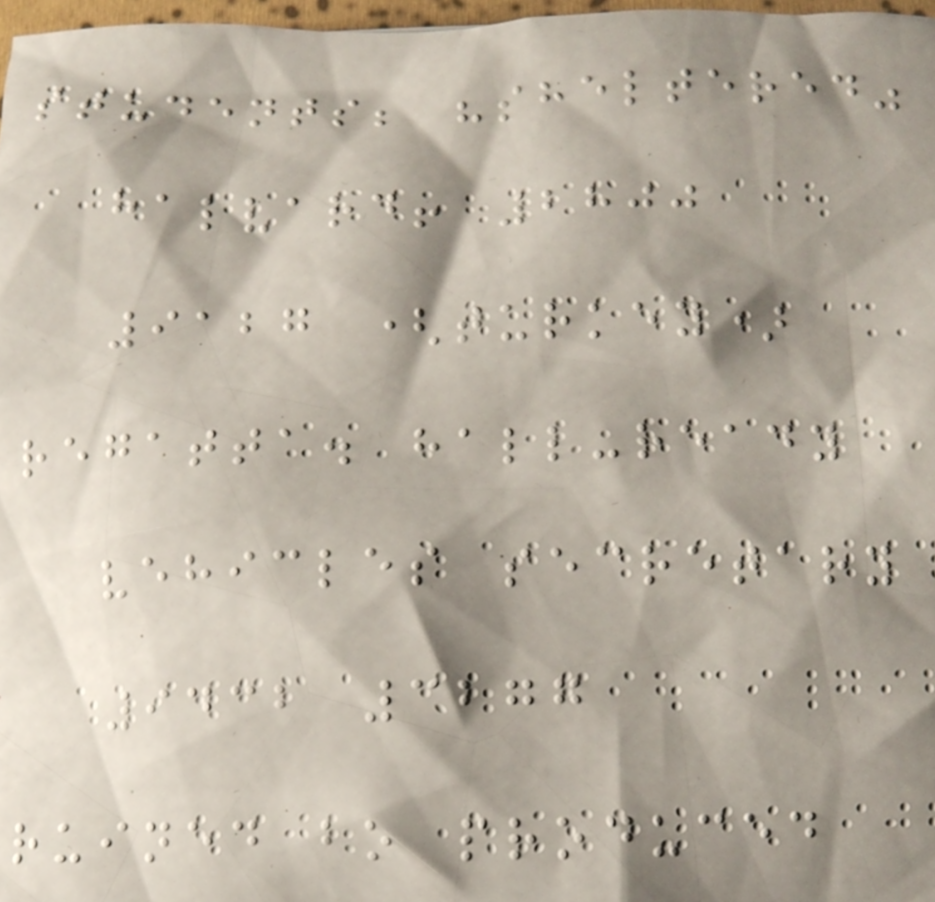students; "sheltered"
halvard! 2800
9127 (turkey)
regatta. hall-ready
vehicles secretary
9432 3277
ruined bo produced
